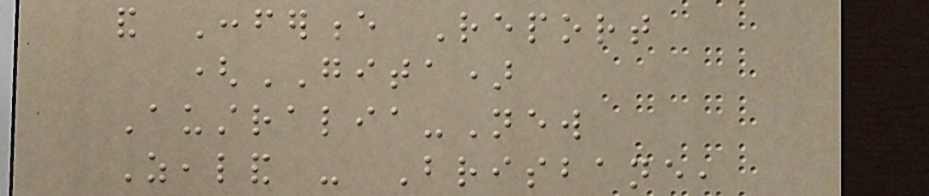and Conference Report
(GITA)
Australia-New
Zealand - Brisbane,
